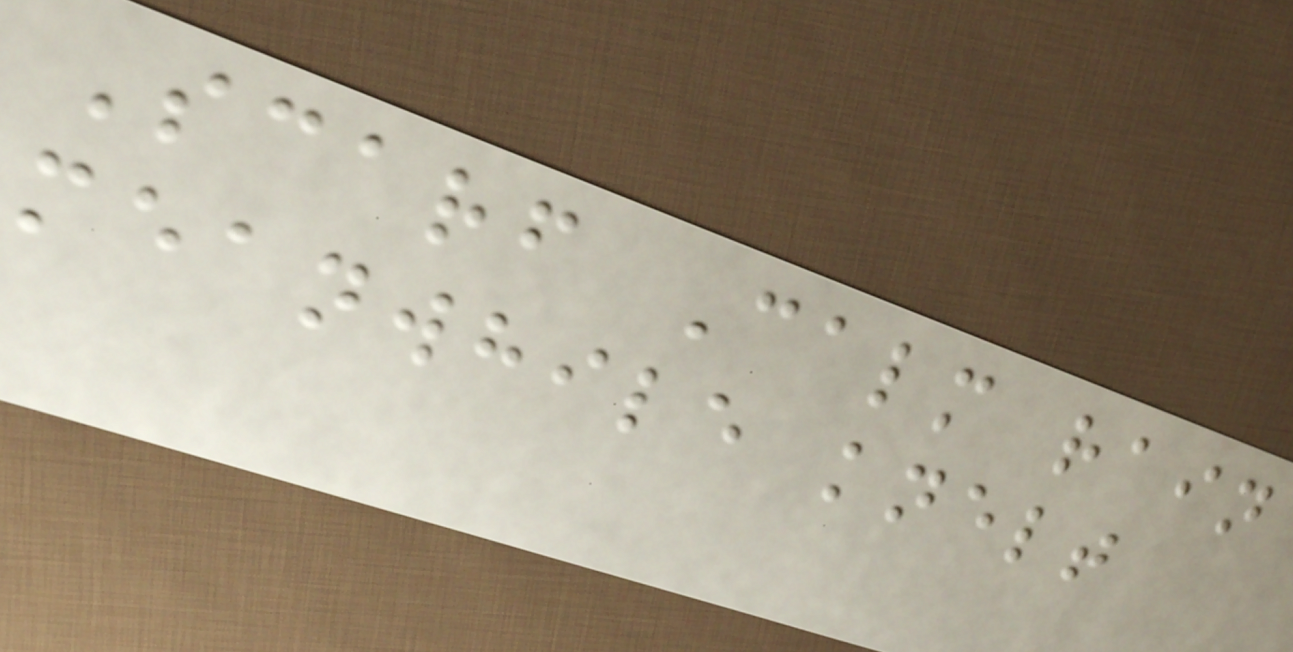Scarf Calm rain
meanwhile knelt
